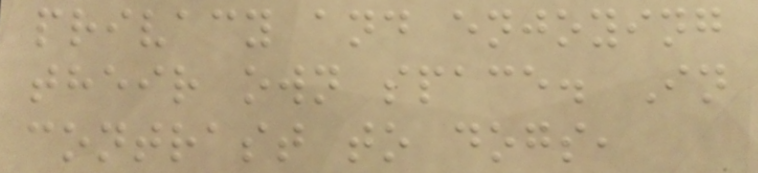privacy and enjoying
their own space. In
contrast to dogs,
